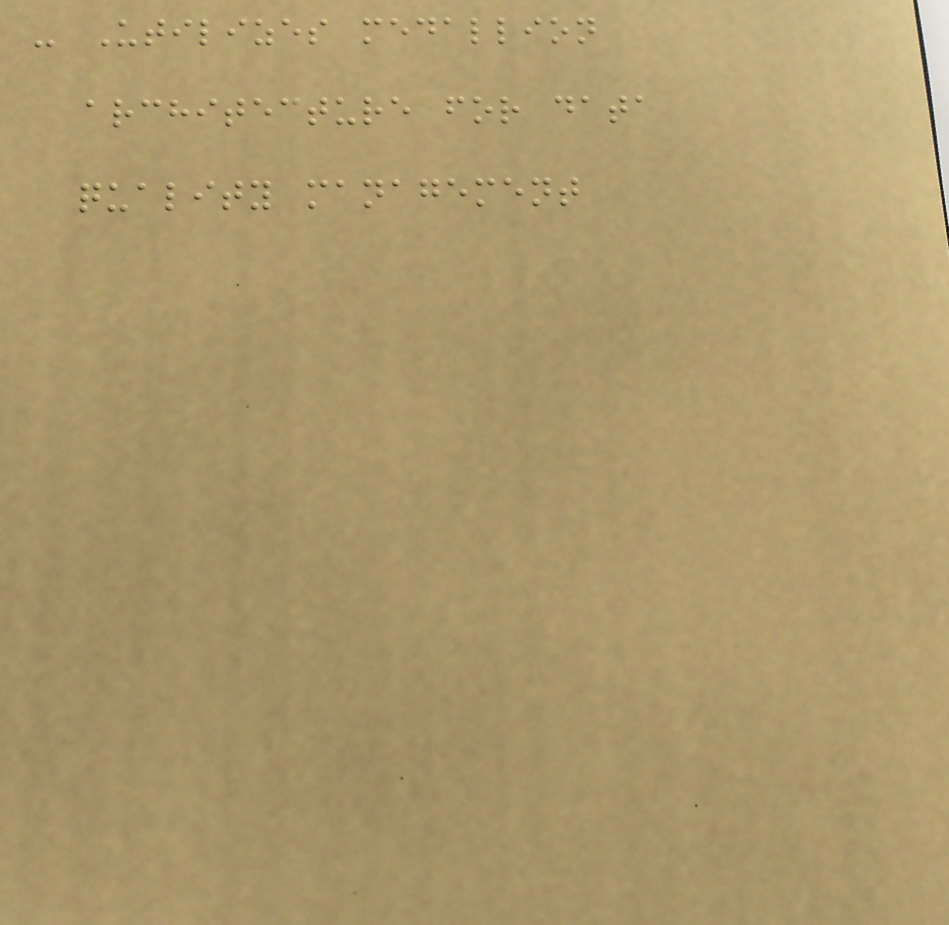- Utilizes medallion
architecture for data
quality management
